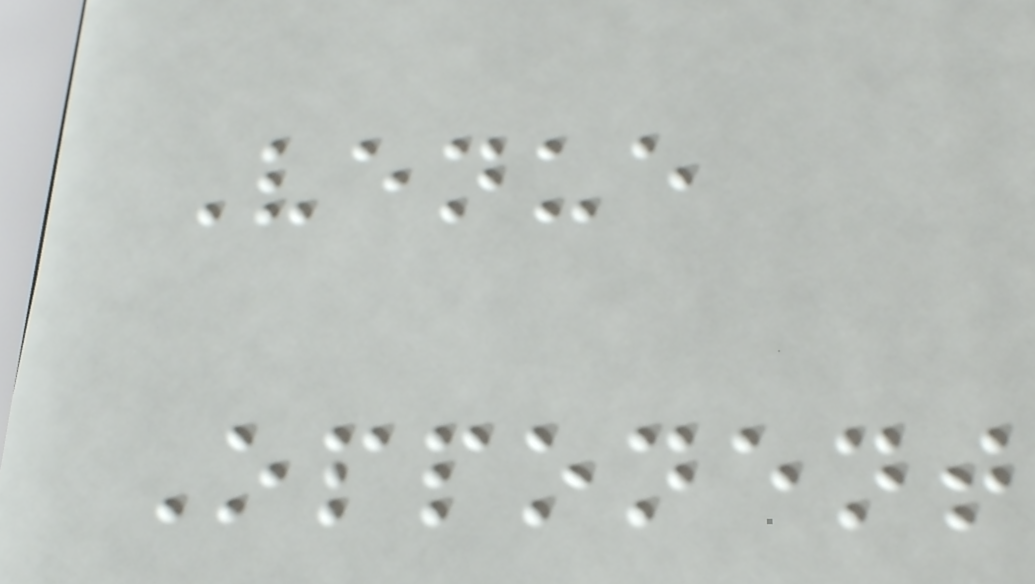Venue
Opponent
